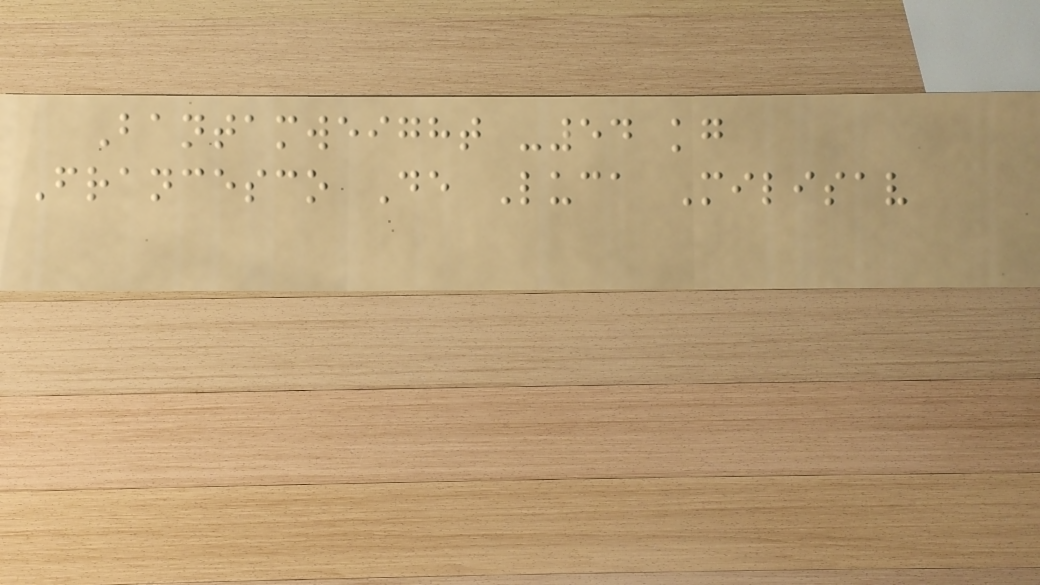Bantamweight -54 kg
Francesco De Luca Milisav
